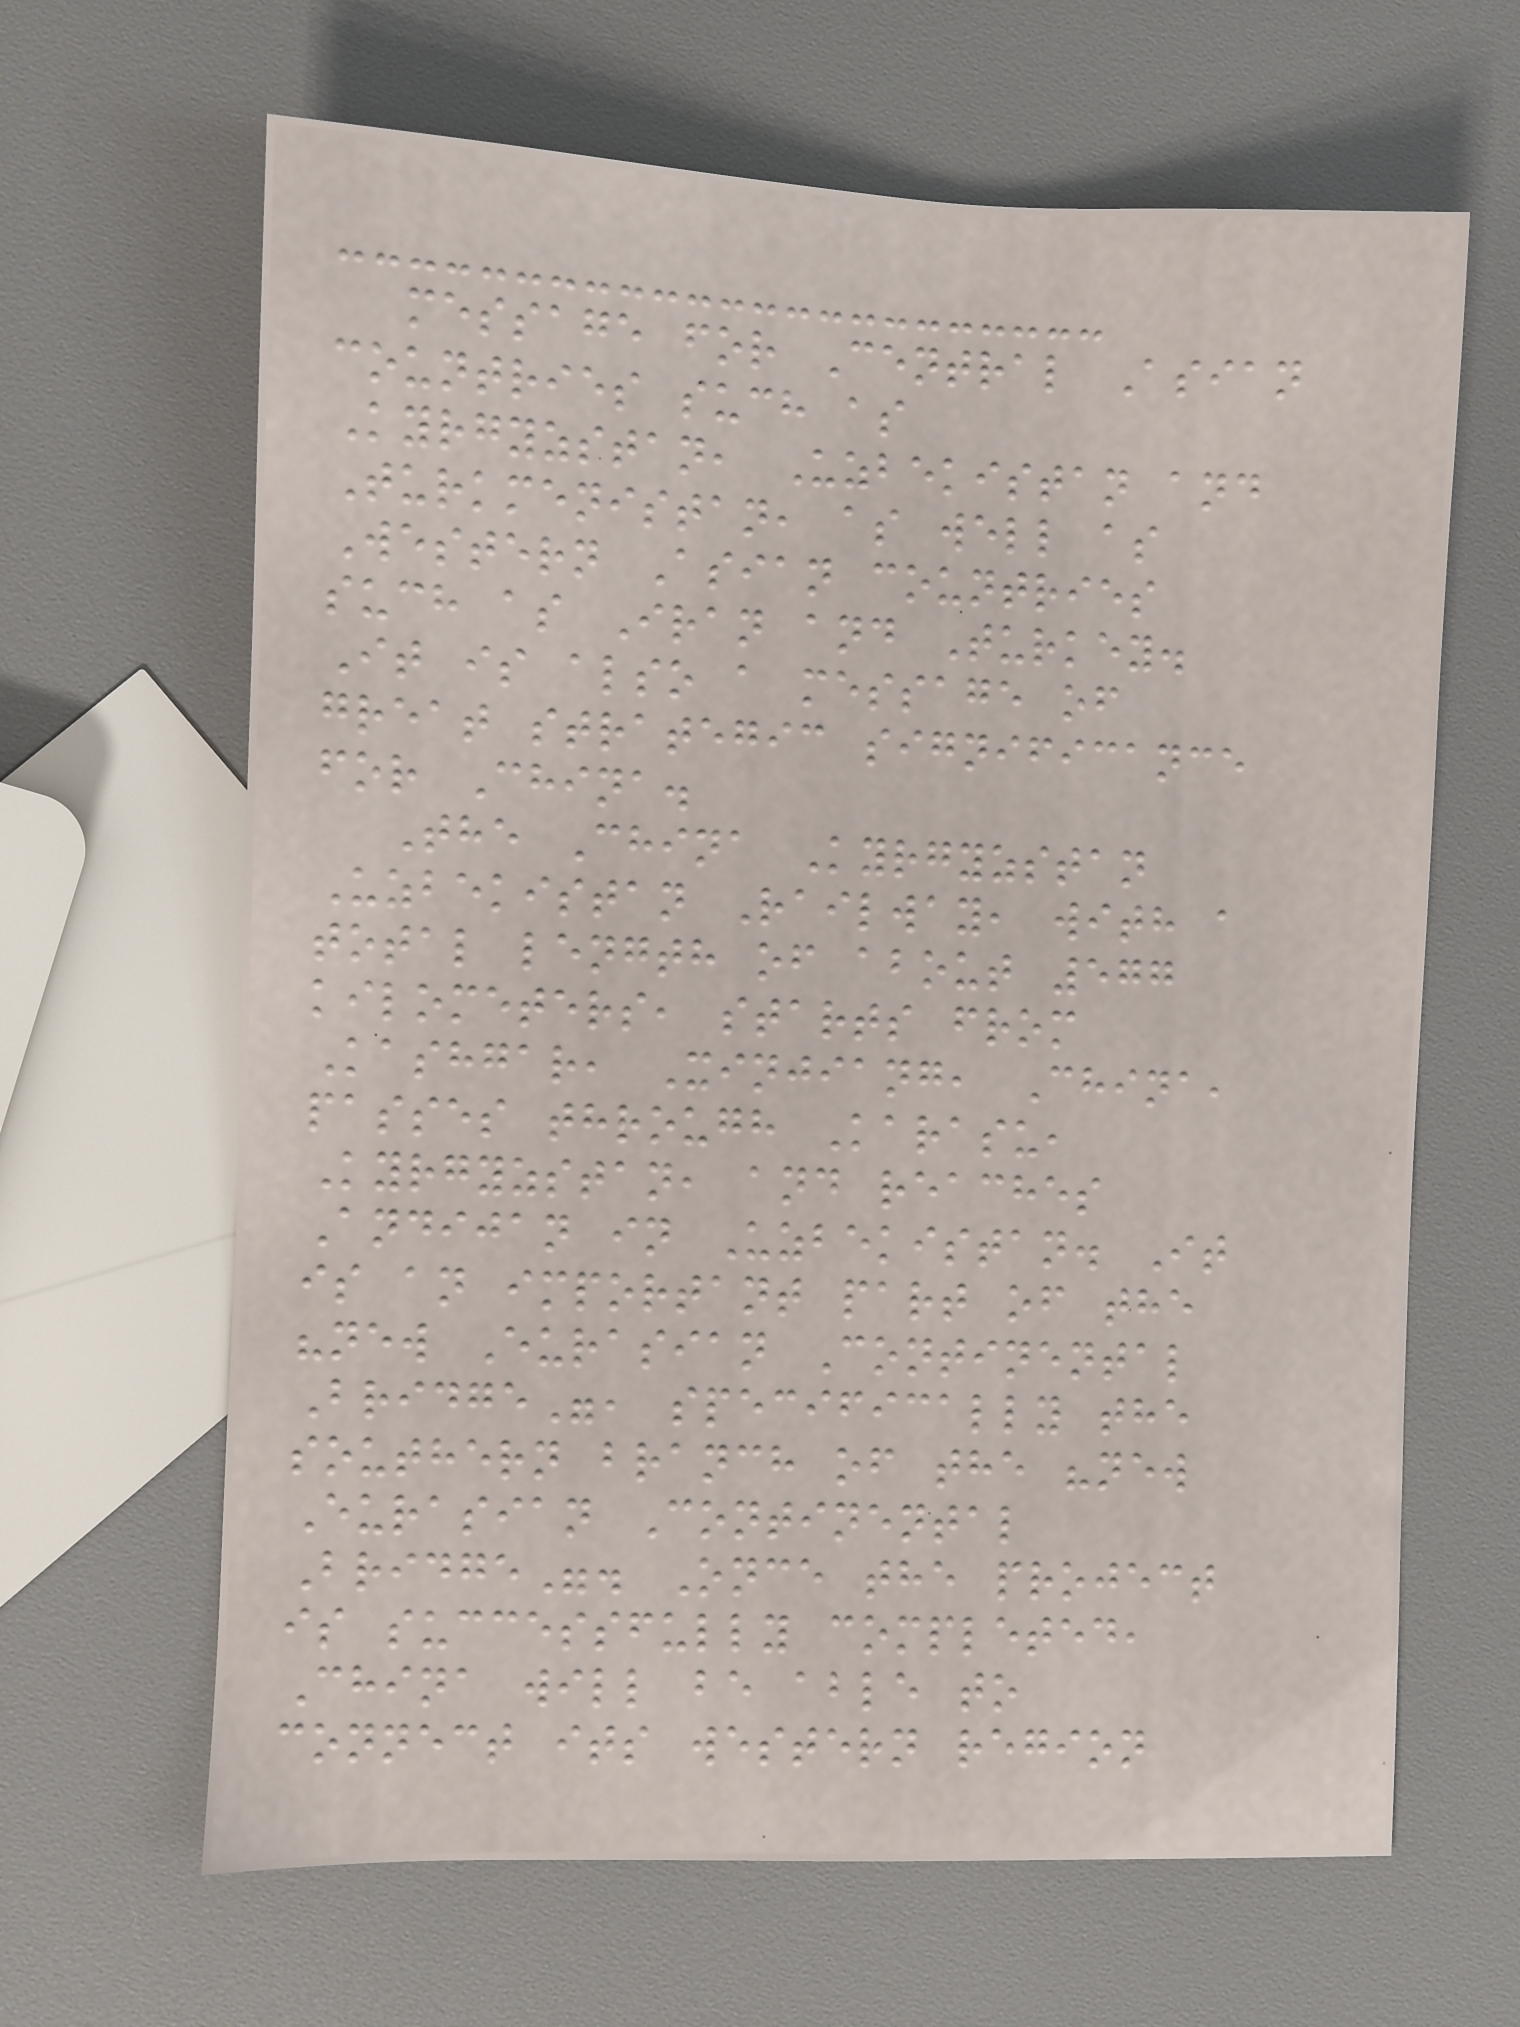message for Central Asian
countries such as
Kyrgyzstan, Uzbekistan and
Turkmenistan, as well as
Western Asian countries
such as Iran and Turkey.
It is also a message of
great strategic significance
for China.
The China Kyrgyzstan
Uzbekistan Railway, with a
total length of about 577
kilometers, starts from
Kashgar, Xinjiang, China,
passes through Karasu,
Kyrgyzstan, and reaches
Andijan in Uzbekistan. It
is an important part of the
"new Eurasian Continental
Bridge", specifically the
southern branch of the "new
Eurasian Continental
Bridge". Once the project
is successfully completed,
China will be able to
connect its western region
